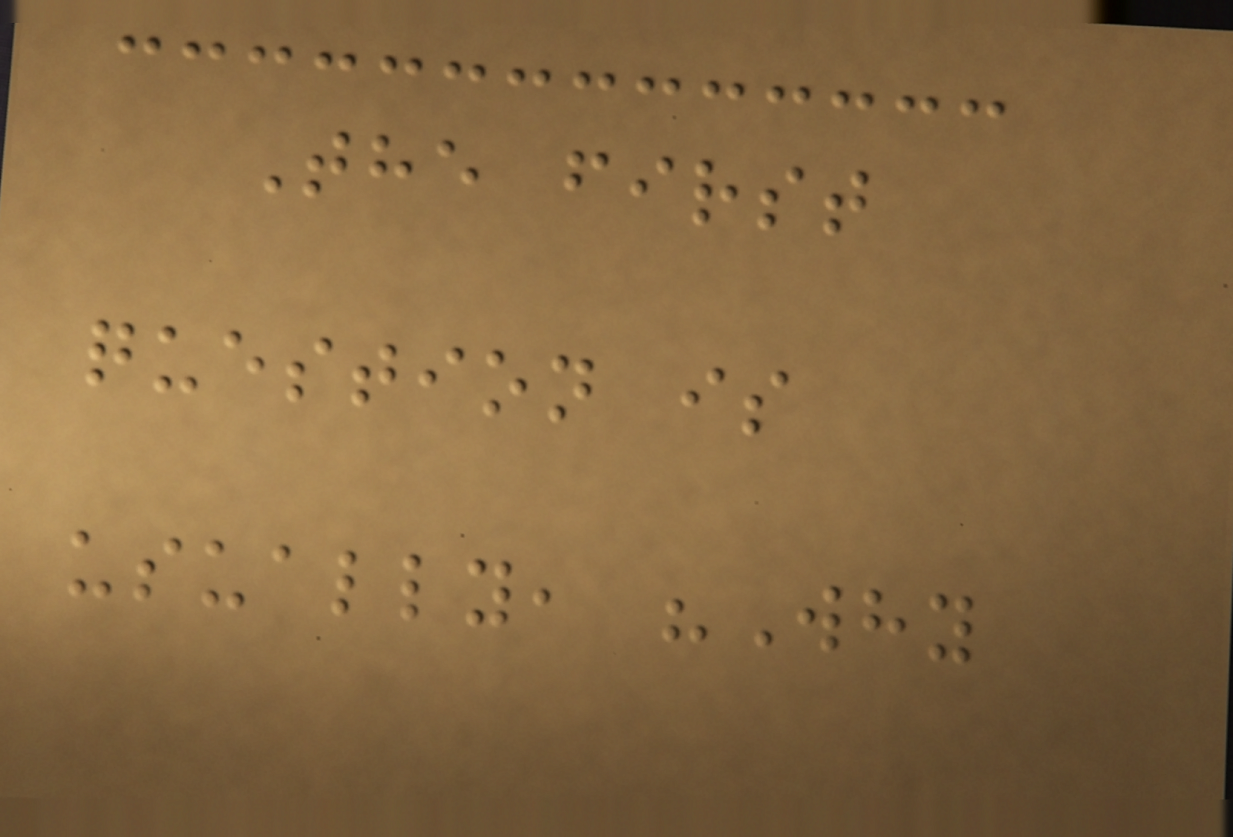The first
question is
usually, "Why
